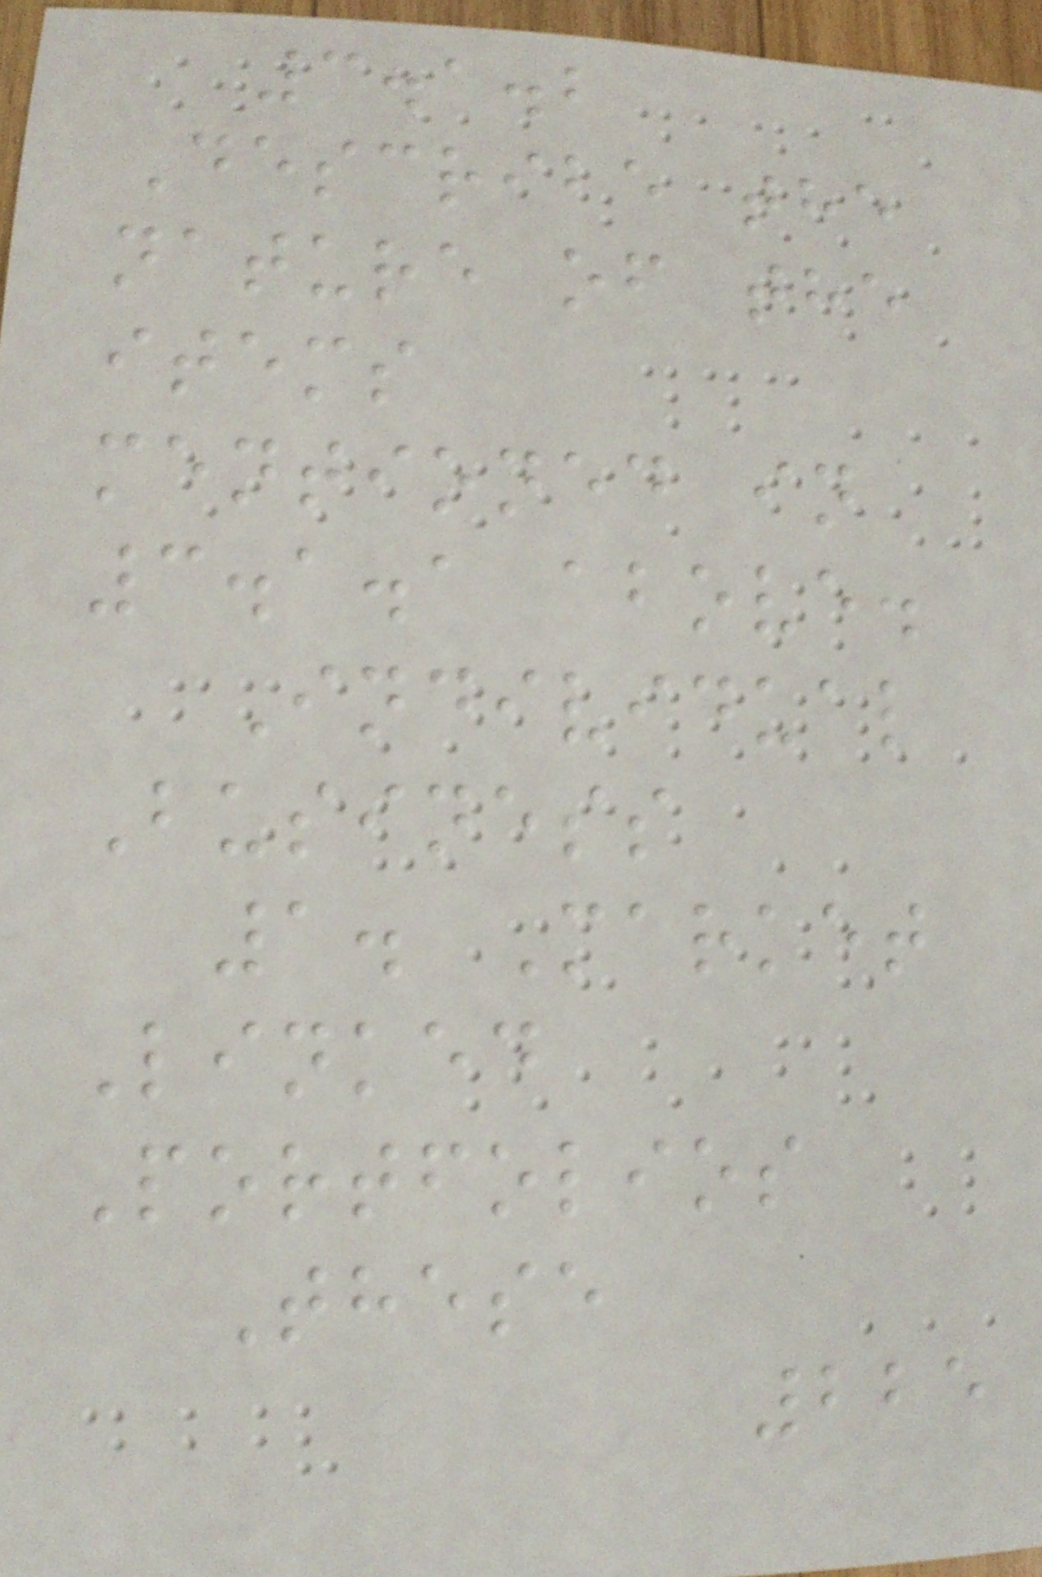3.1.2
Describe the
nature of the
items
mentioned in
3.1.1 above.
Individual
Business
1. Market
Linked
Portfolios
These
225
